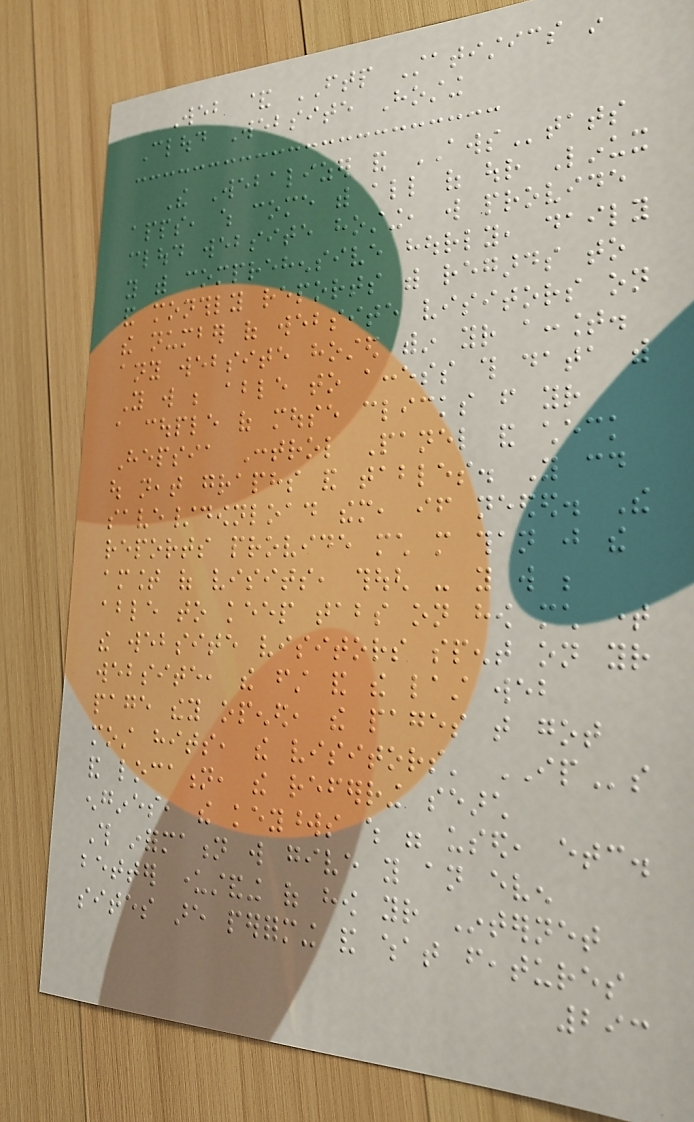Web & FTP Statistics in
Cloud Website Hosting
The Webalizer and AWStats
apps, which come with all of our Linux
cloud website hosting, will provide
you with comprehensive hourly, daily
and monthly reports with regards to
the number of website visitors on
any website hosted within your account.
You will be able to access this data with
a couple of mouse clicks from your
Hepsia Control Panel and check
out neat graphs and tables. You could
save/download them, if needed. The
reports provide much more than just the
amount of visits, though - you will be
able to keep tabs on how much time
the website visitors spent on your
website, the first and the last web
page they opened, the pages that got
most hits, the visitors' IPs
and location, the referring search
engines, the keywords which were used, etc.
This information will give you an even
better understanding of how your Internet
sites are performing and what features
293
